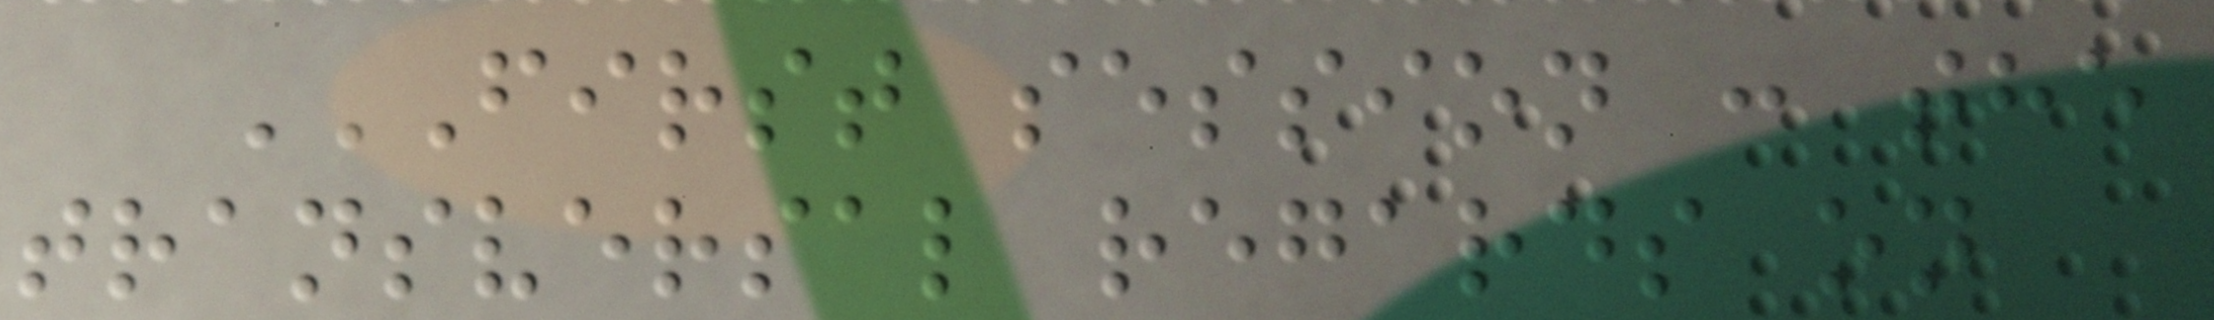FIRST SESSION : THE
TRANSVERSAL REGARDS ON
